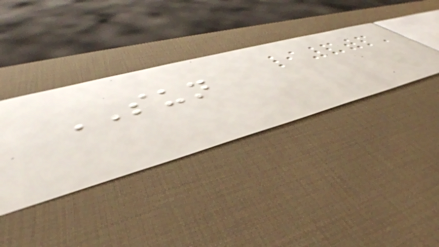SUN
